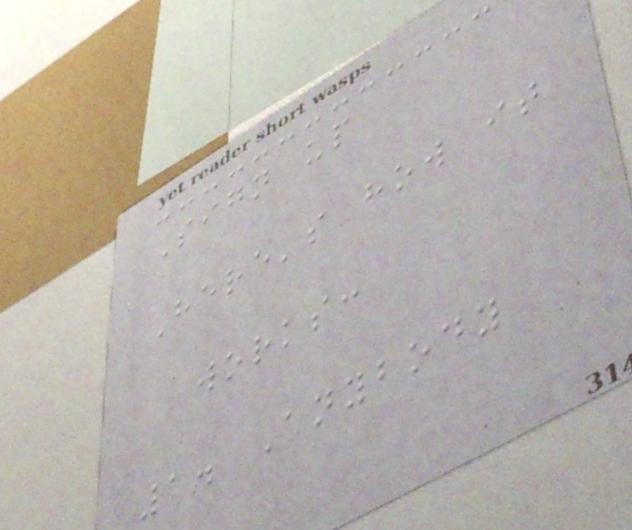Sign up
Here's how it
works:
1. Anybody
